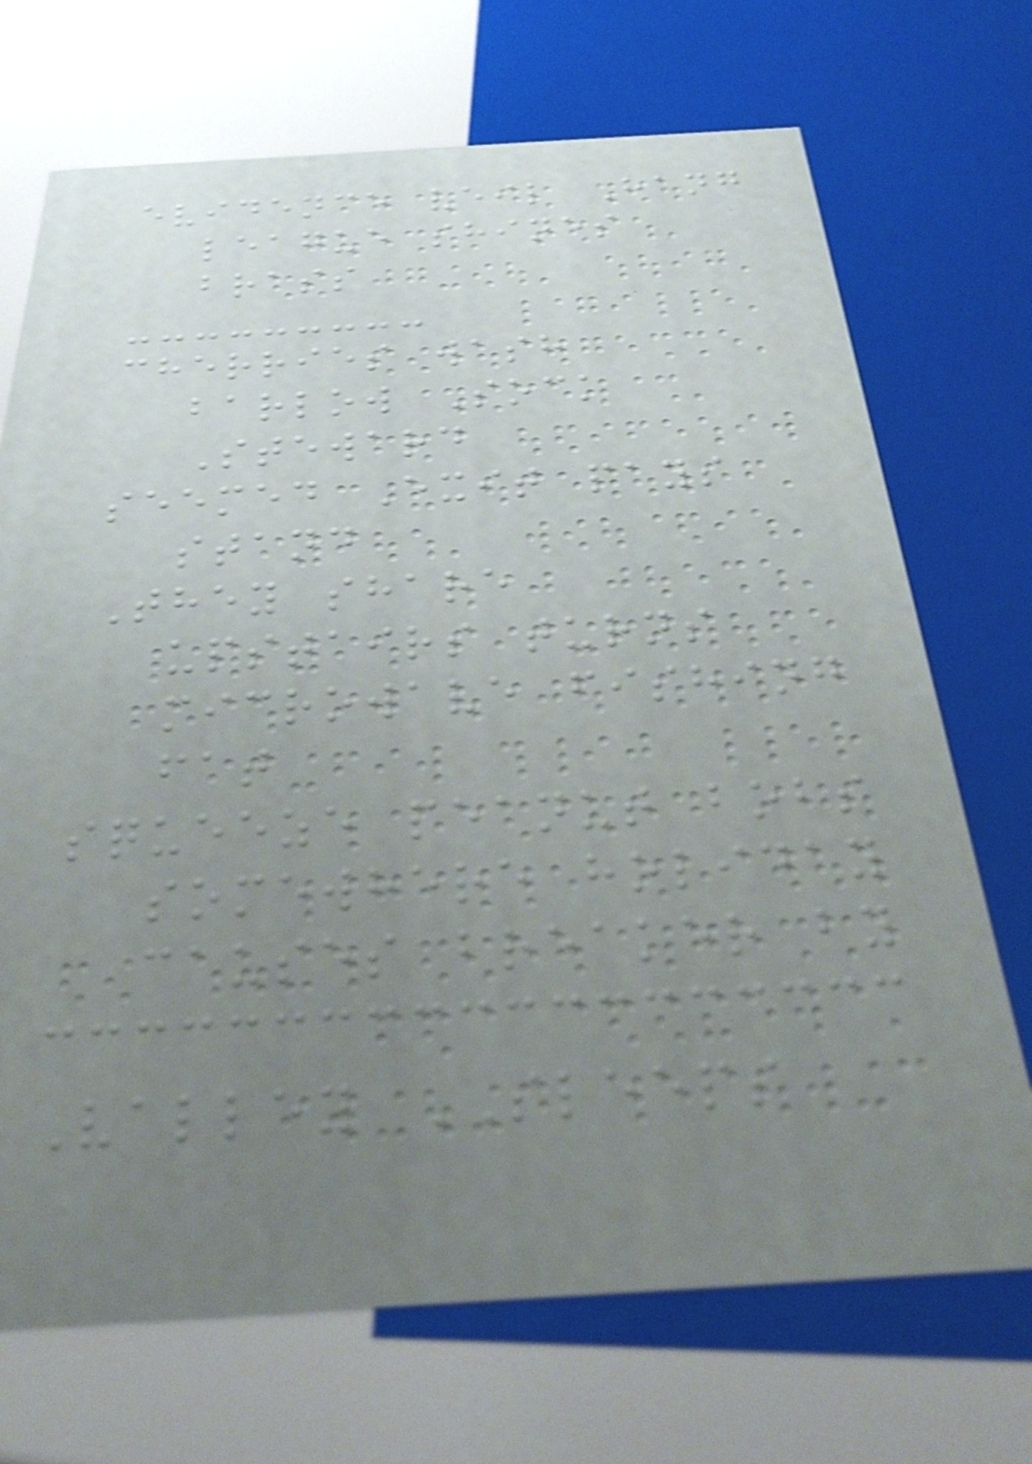evidence veil Hang
league shines
brass
cherries wash
barlow Sock
Steward
seemed Exit pays
stand
They share
upstairs turns
microwave fishing
fat
squeeze peanut bobs
somewhere holiday
causes breaker by
Valley SLEEPS
